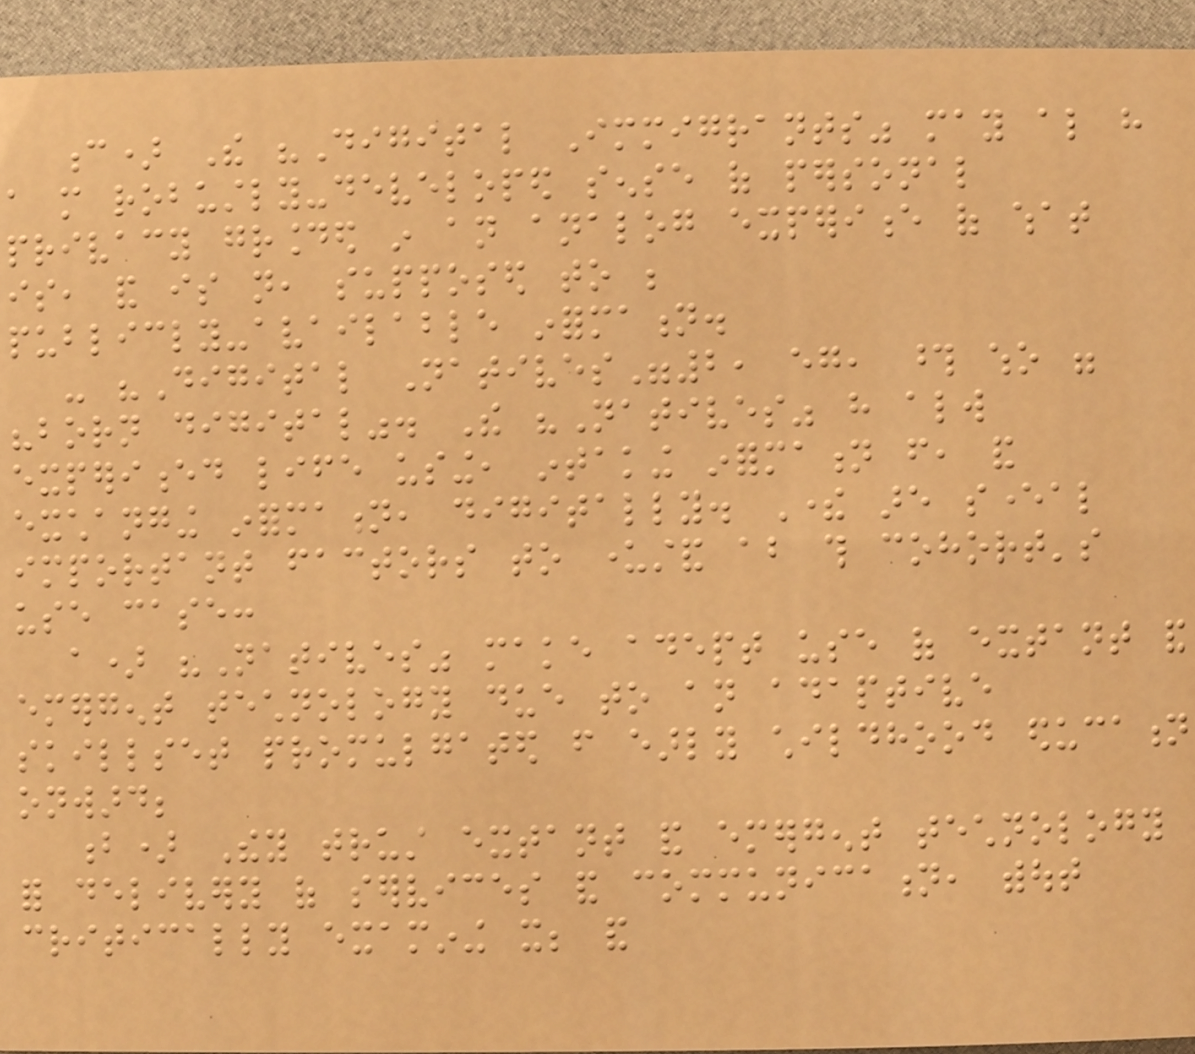c) The "Digital Immigrants" may also have
a more robustly-developed sense of personal
privacy grounded in an analog experience of what
is, and is not, supposed to be
publicly-available information.
- "Digital Natives"2, eg, those who were
"born digital". The "Natives" have always
experienced life using, intaking information from, and
exchanging information, digitally. There are several
important factors to understand about this cohort's
use case:
a) "Natives" make adept use of extant and
emergent technology due to an adaptive
skillset promulgated from early childhood education
onward;
b) They trust extant and emergent technology
for delivery of services and communication, without
critically examining it; and
